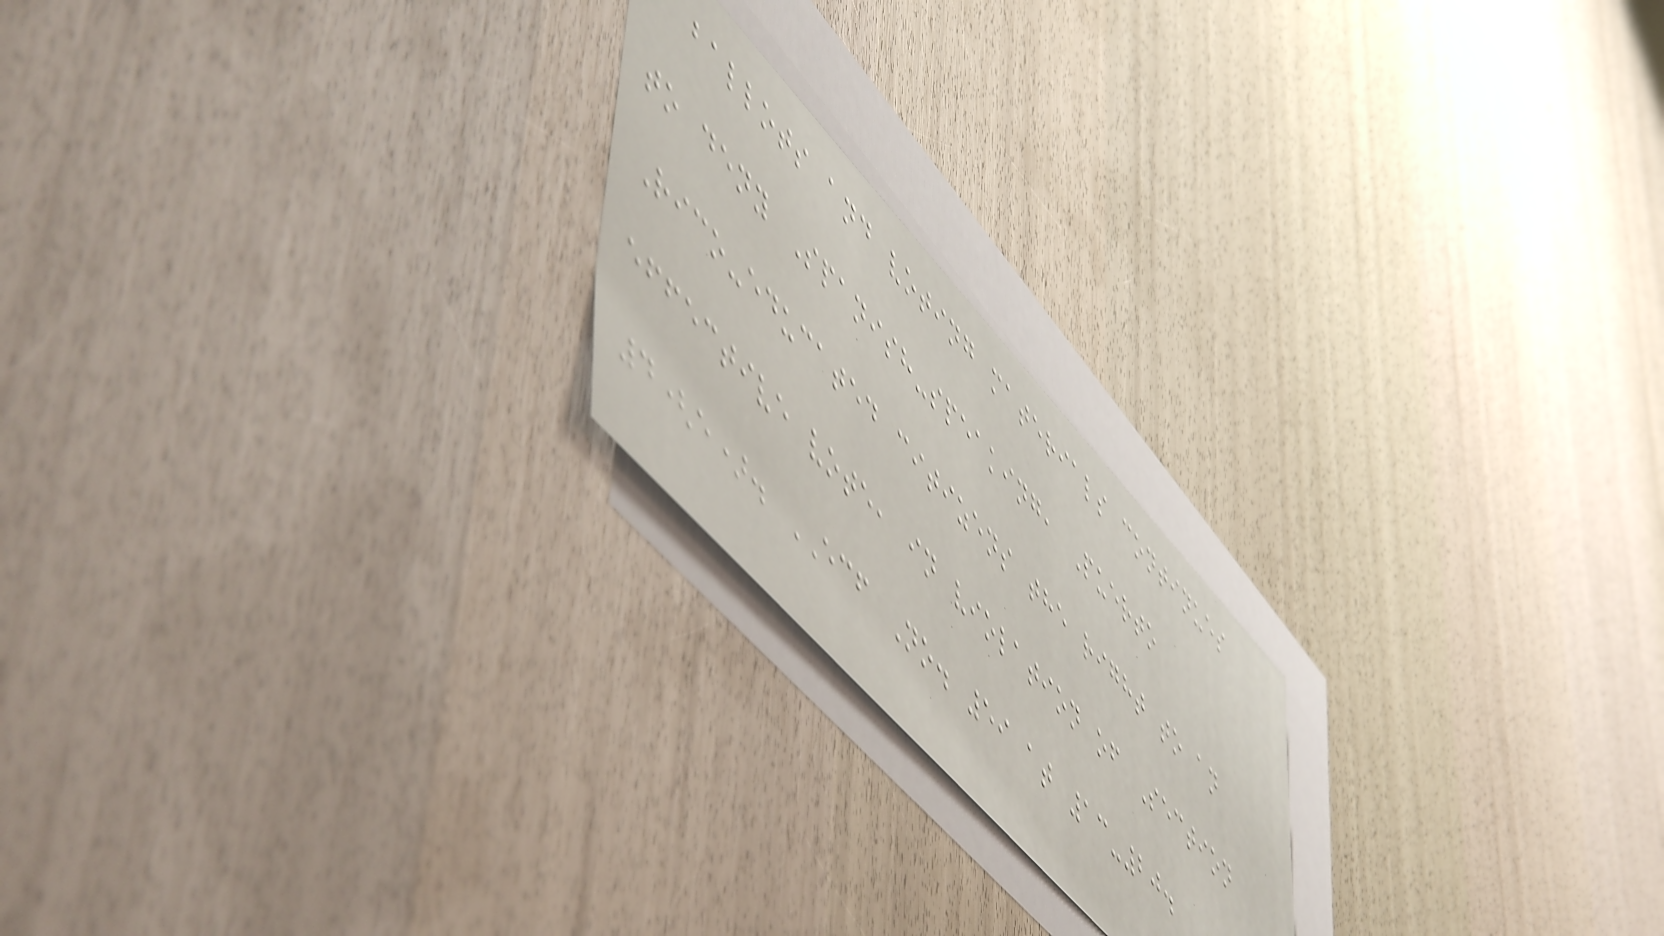ballots and voting materials continues
to deny Spanish-speaking, Puerto
Rico-educated citizens the right to an
effective vote, in violation of Section
4(e). ECF No. 59 at 13-20.
